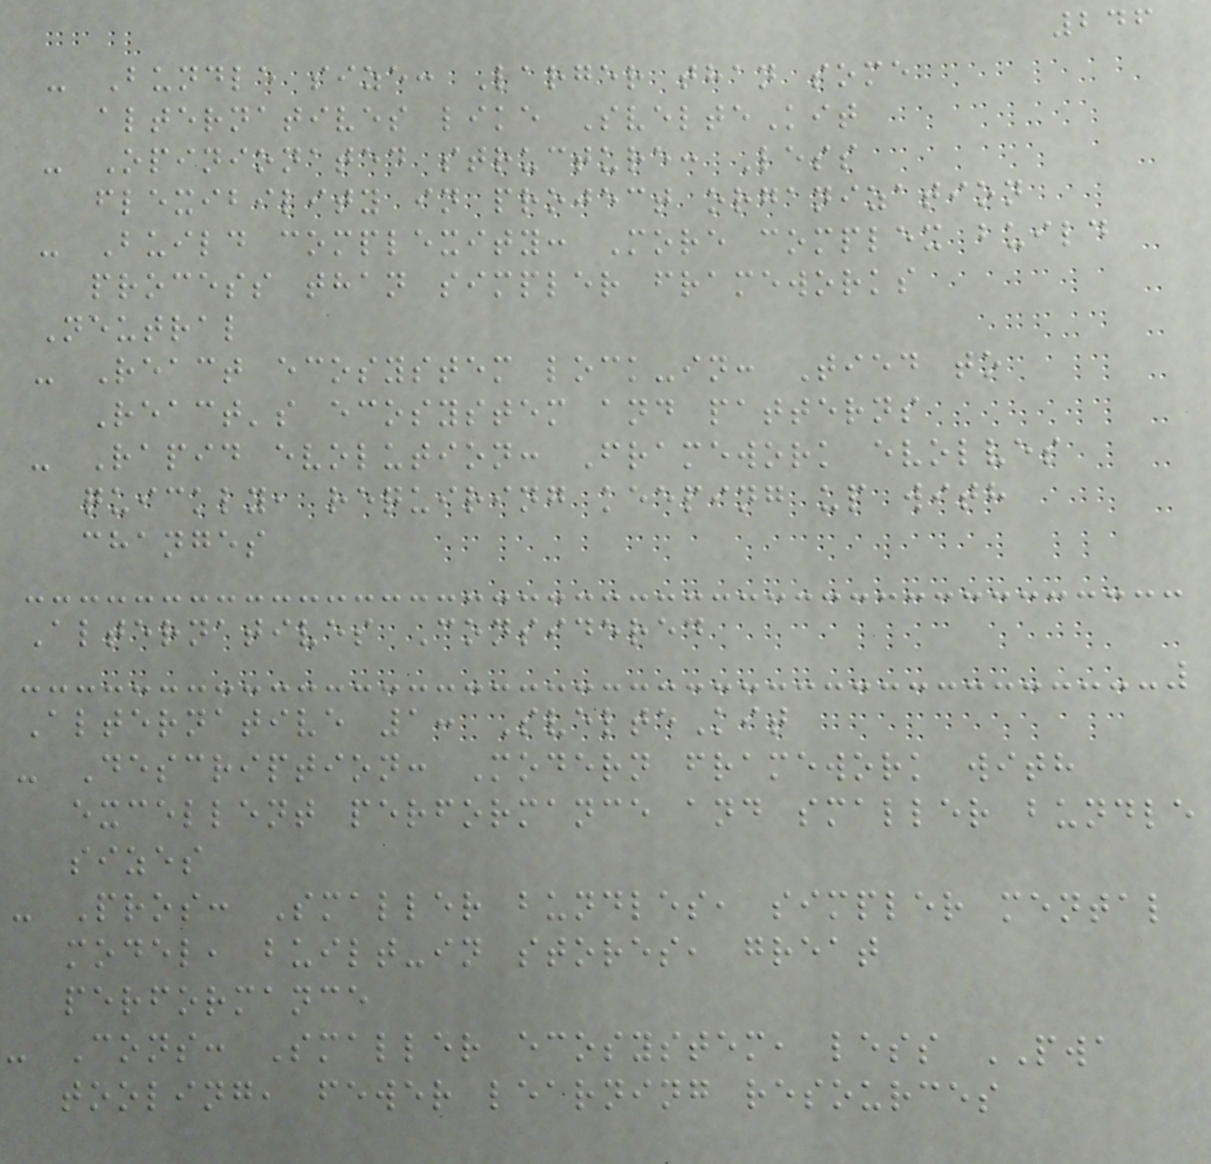246
- Bundle size: Larger than some
alternatives like SvelteKit
- Opinionated structure: Less
flexibility in project organization
- Build complexity: More complex build
process than simpler frameworks
Neutral
- React ecosystem lock-in: Tied to
React's ecosystem and patterns
- Rapid evolution: Framework evolves
quickly, requiring keeping up with
changes
Alternatives Considered
Alternative 1: SvelteKit
- Description: Modern framework with
excellent performance and smaller bundle
sizes
- Pros: Smaller bundles, simpler mental
model, built-in stores, great
performance
- Cons: Smaller ecosystem, less PWA
tooling, fewer learning resources
